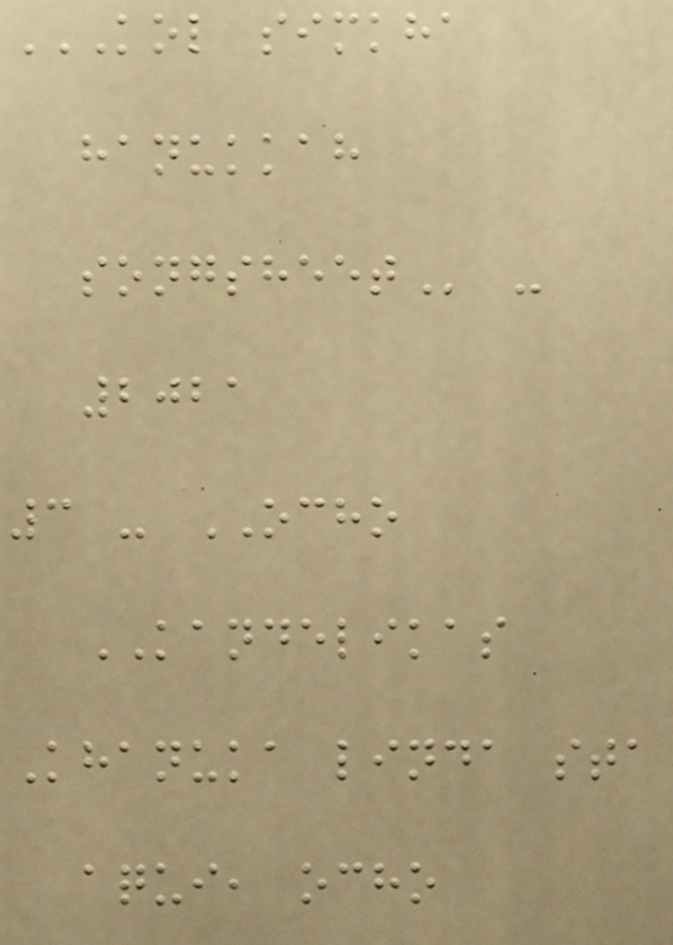KOL SIMKHA
HANUKKAH
SONGSHEET -
2021
3 - OCHO
KANDELIKAS
Khanuka linda sta
aqui, ocho
